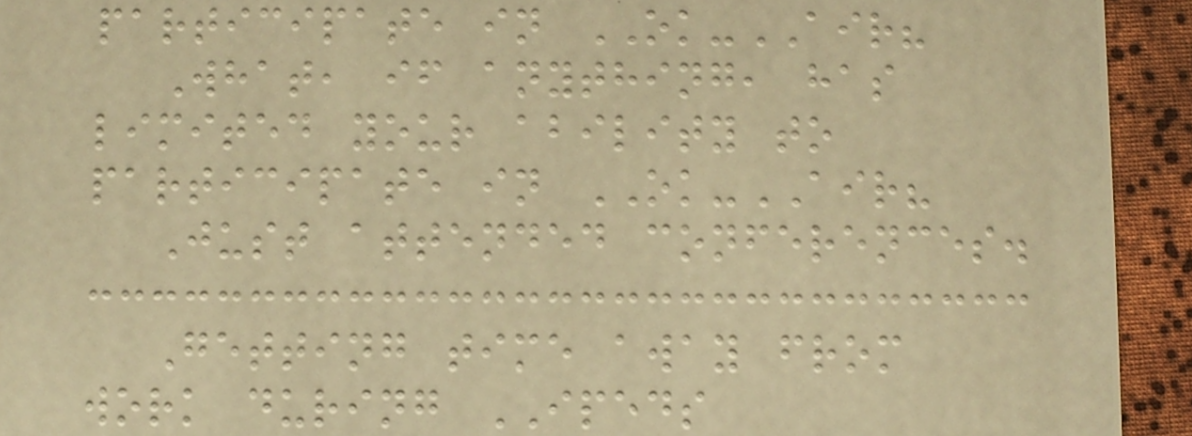participate in OK-AIR?
What, if anything, has
limited your ability to
participate in OK-AIR?
Just attended conferences.
Getting time away from
work during IPEDS
